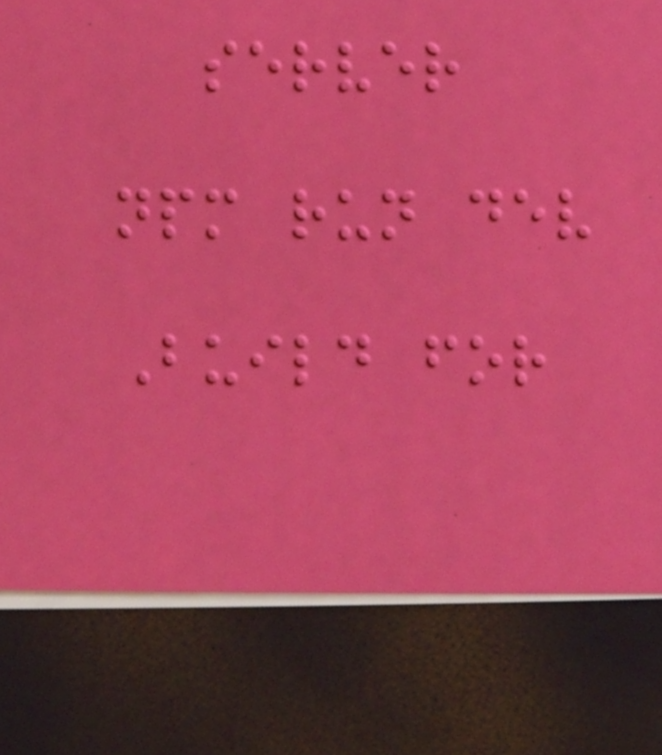server
npm run dev
Build for
